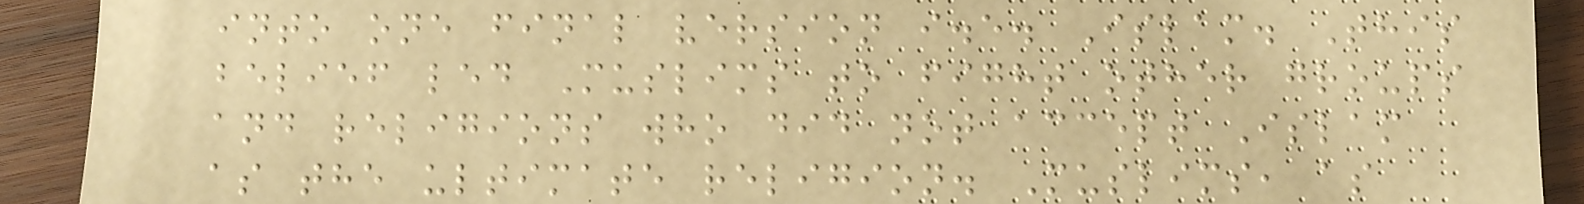into one final version i.e. Islam. This
belief led Muslims to fight other groups
and religions who did not accept Islam
as the ultimate religion. Muslims, as
